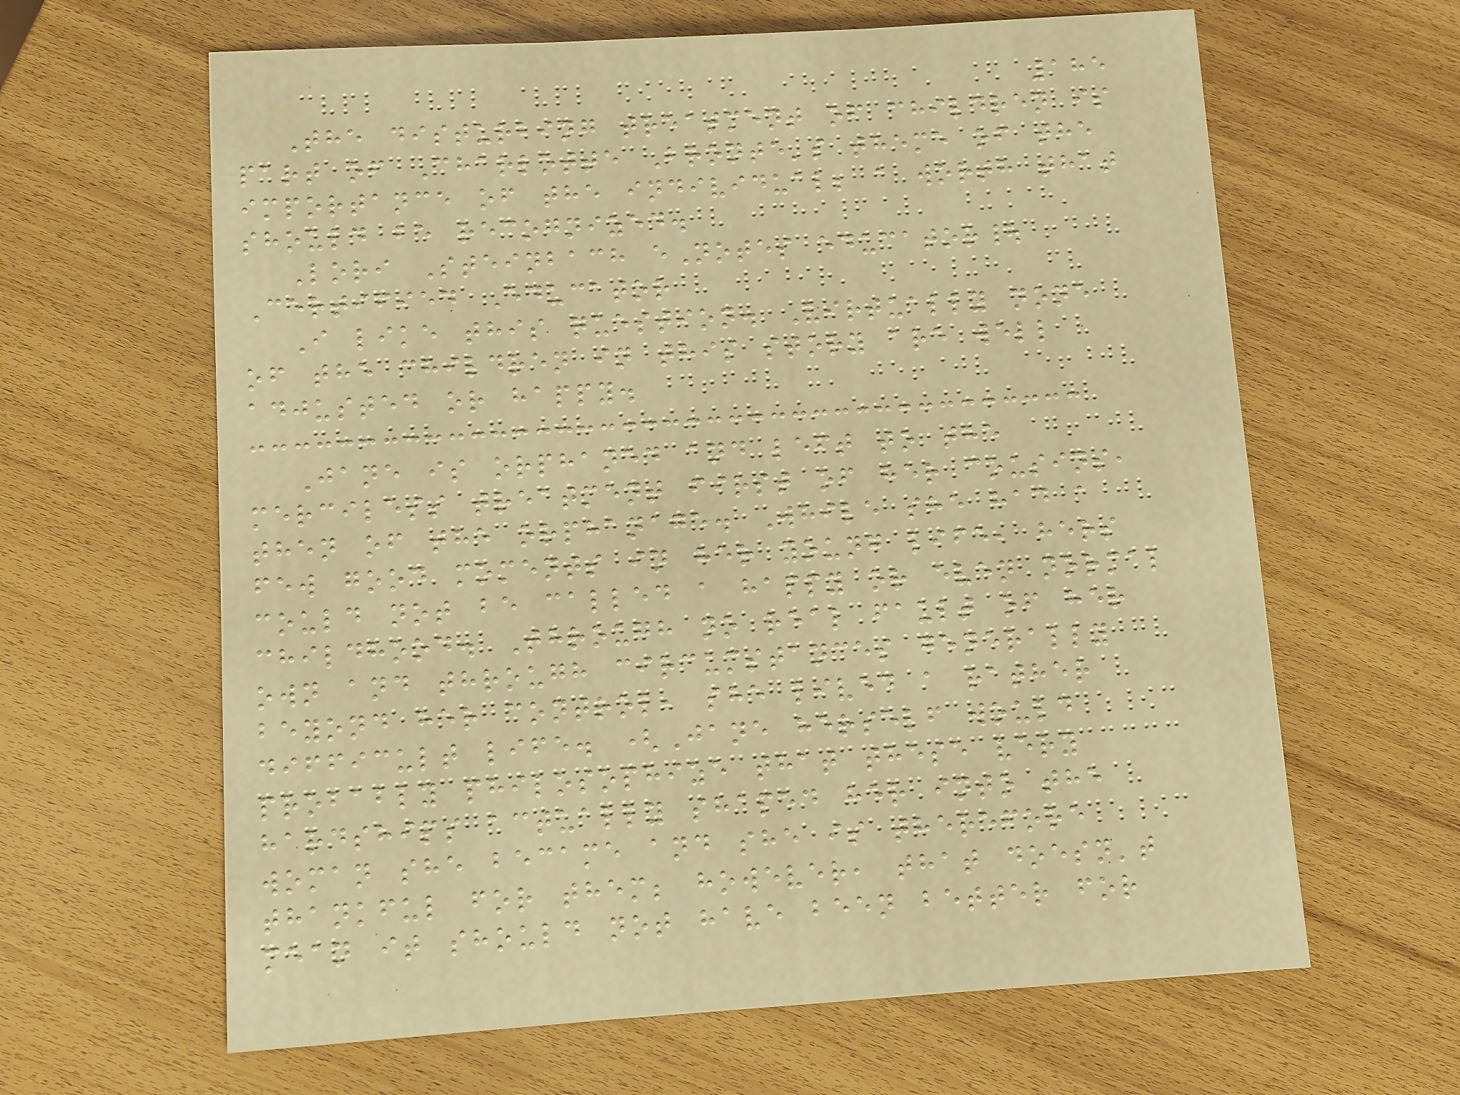185
The disturbing treatment of children is
part of Charlotte Bronte's theme of the
importance of the individual; a worth that
should be recognized.
Lori Steinbach eNotes educator|
Certified Educator
I like this question. Virtually none
of the children in this story are well
adjusted or happy.
Jane is orphaned and left to the
merciless treatment first of her cousins,
then of the orphanage. While she had a
few good moments in her young life, hers
could not be called a happy or even normal
childhood. Through no real fault of her
own and through circumstances generally
beyond her control, she lived a rather
difficult life. (Jane herself would
probably philosophize that these very
hardships actually shaped her into the
woman she became and she is therefore
thankful for them; however, that doesn't
mean it should not have been better for
